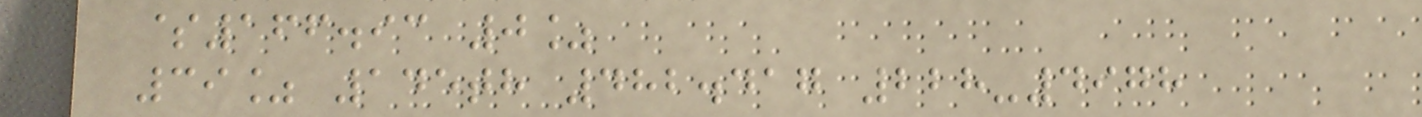$166.93 0%
39% 145th 482.417 228-4978
